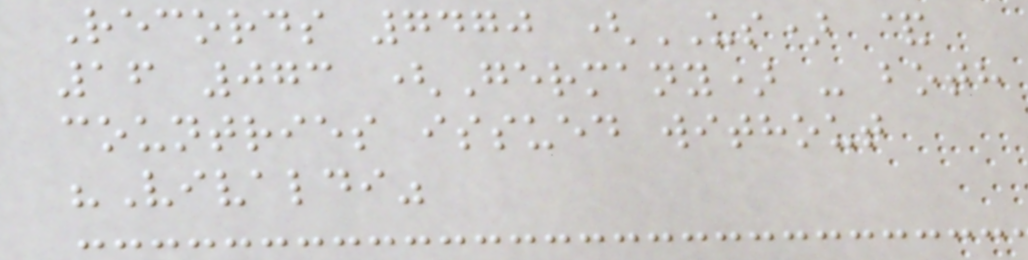Records 7470 (US) &
16 073 (Germany) - both
countries issued without
"Vivaldi"
